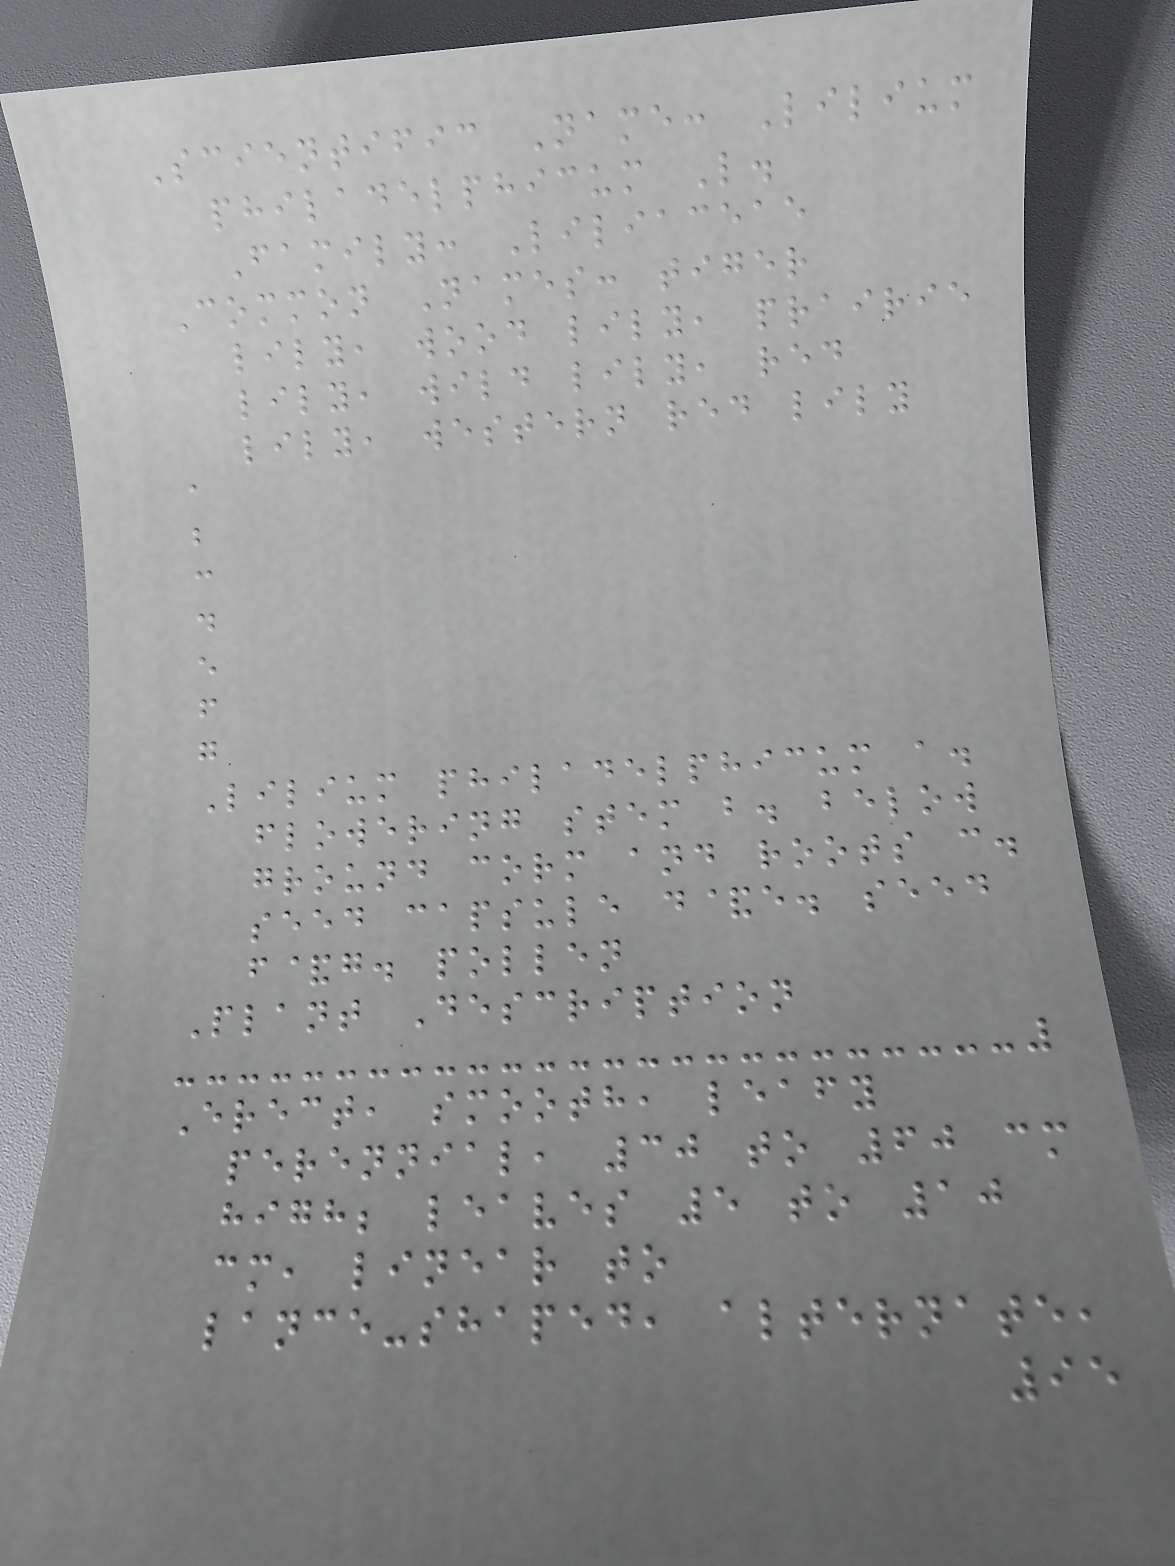Scientific Name: Lilium
philadelphicum L.
Family: Liliaceae
Common Names: tiger
lily, wood lily, prairie
lily, wild lily, red
lily, western red lily
a
b
c
d
e
f
g
Lilium philadelphicum a.
flowering stem b. below
ground corm and roots c.
seed capsule d&e. seed
f&g. pollen
Plant Description
Erect, smooth, leafy
perennial, 30 to 60 cm
high; leaves 5 to 10
cm, linear to
lance-shaped, alternate,
95
